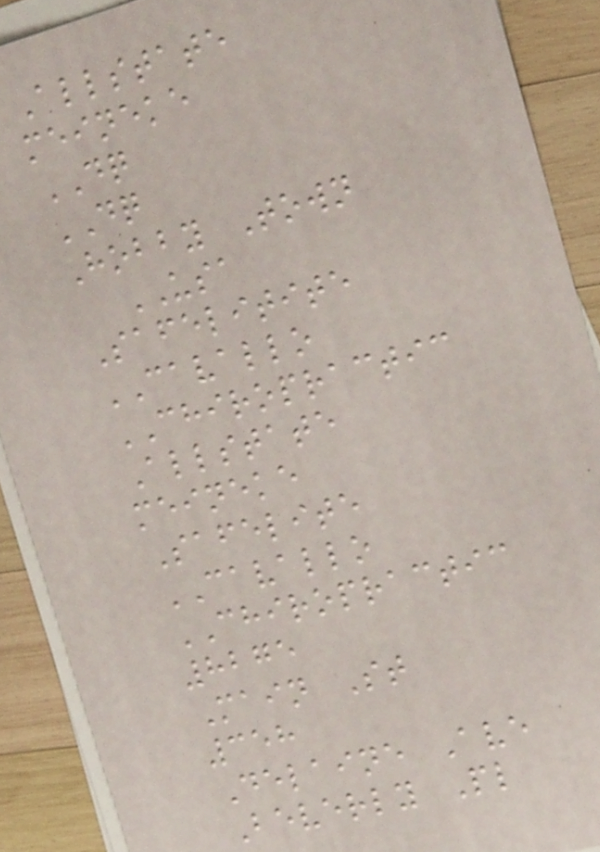Allstate
meineke
DQ
DQ
Hobby Town
USA
Safelitite
CAVALLO
CHIROPRACTIC
Allstate
meineke
Safelite
CAVALLO
CHIROPRACTIC
8275
Main St
358
Delaine Ave
Beverly Pl
